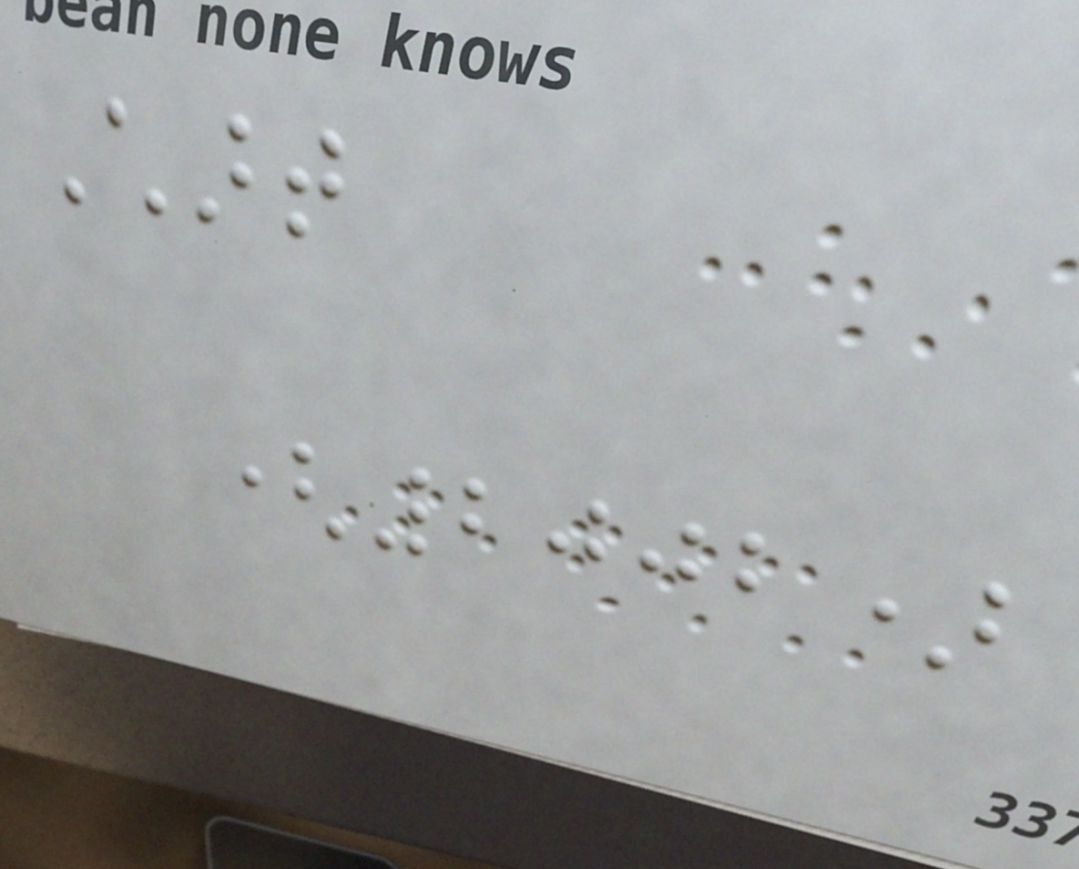Chart
(2002)
